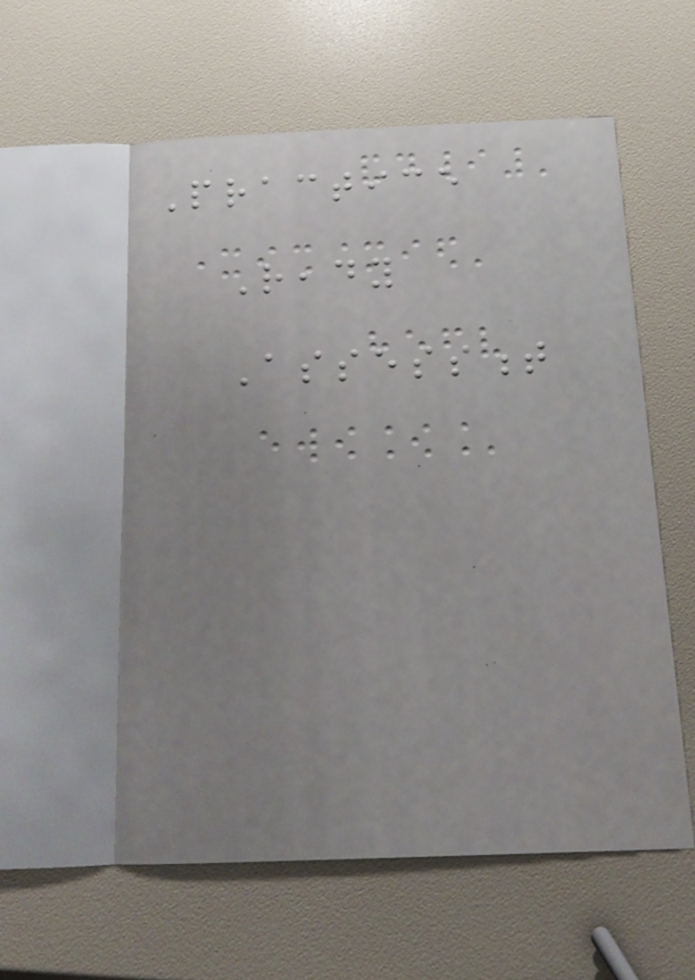Practice
Ready
Assessment
